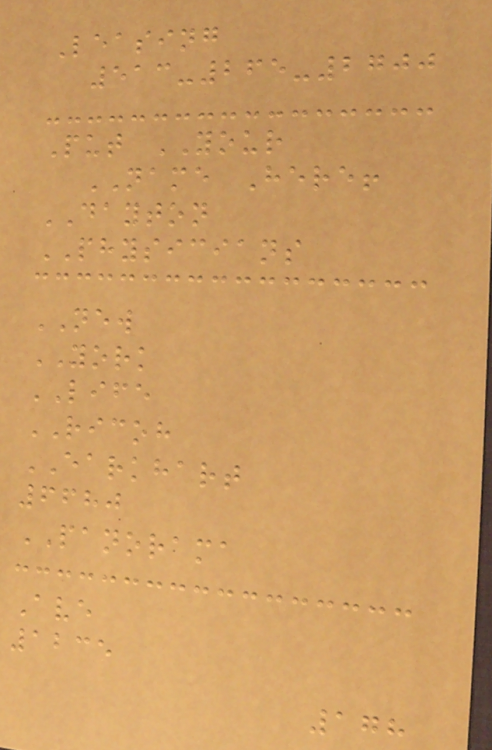Leasing
513-265-2700
Put YOUR
NAME Here!
DAYTON
PHYSICIANS
NEW
YORK
LIFE
RICOH
EARKHART
6680
PANORAMA
Ave
1235
178
